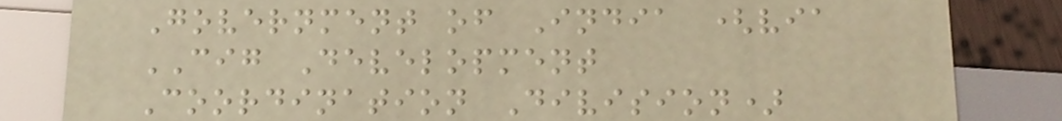Government of India (via
CIG Development
Coordination Division)
